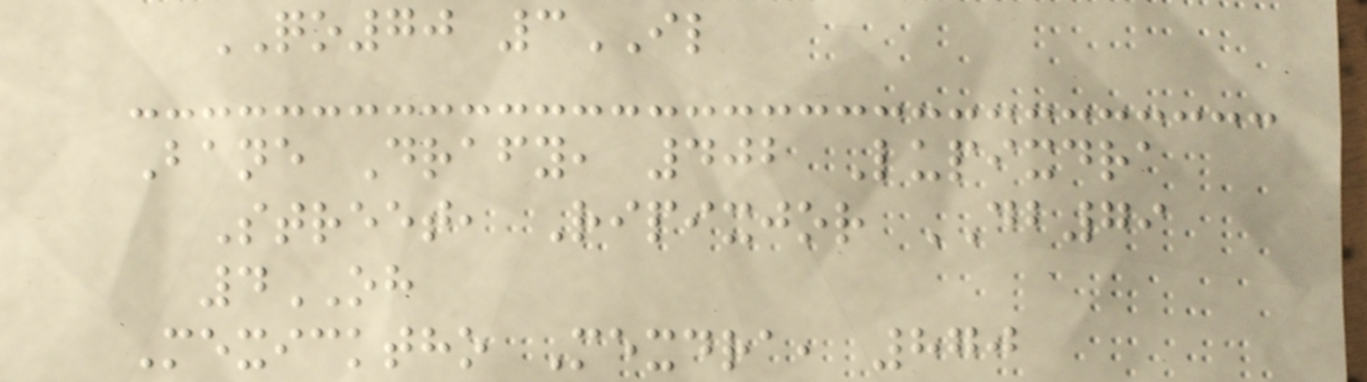QO70 3IL
Bane Drafy, 402 Lupixdra
Street, Ripixjor DB79
4OH
Mexicktho Mexdra, 870
